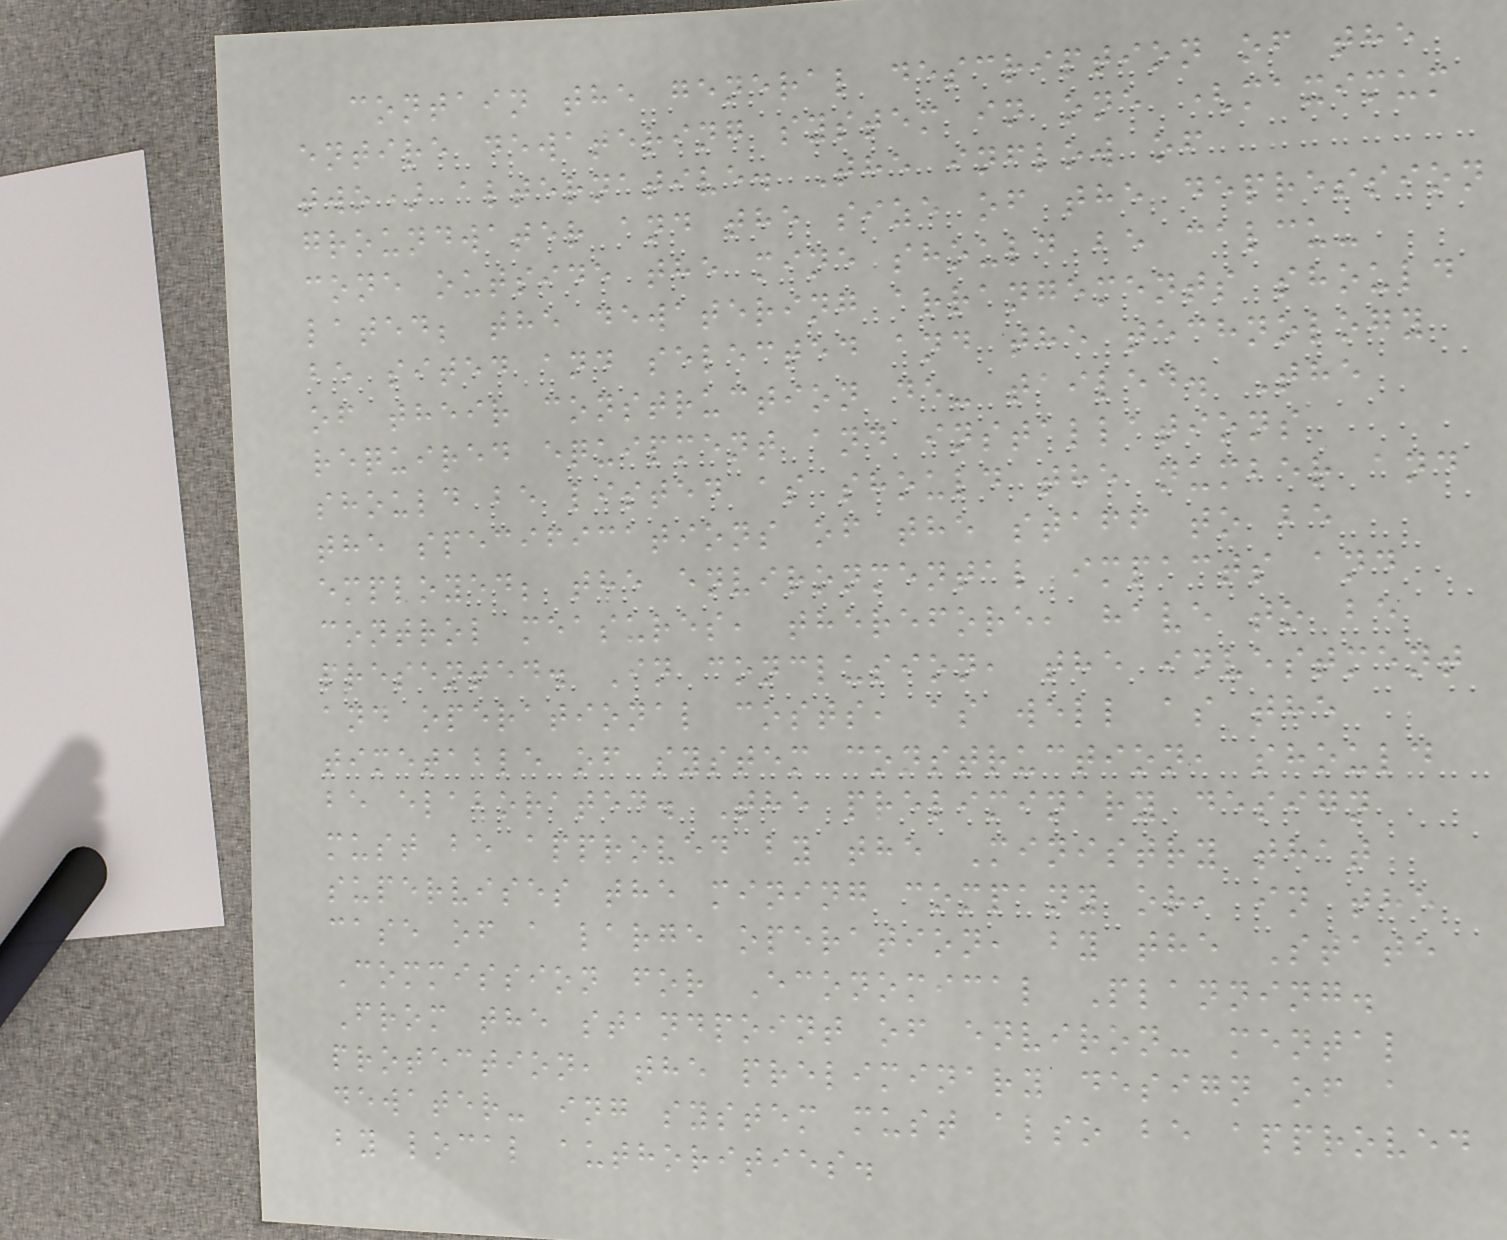contain the general description of the
entire dewatering system in one (maximum
two) alternative. The inflow of
groundwater and the size of the depression
cone outside the mine should be calcu-
lated; the dewatering arrangements should
be sited and selected and the technology
of their construction de- tailed. The
required equipment and installations
should be listed as should the number and
the specifications of the staff to be
employed; the environmental impacts and
control measures, therefore, have to be
presented. In conclusion, the investment
and operational costs, as well as the
timetable of system construction, should
be elaborated. The preliminary design
must be approved by the Ministry that
supervises the mining company or, in the
case of a large operation, by the State
Commission for Economical Planning.
From the standpoint of environ- mental
protection, the preliminary design of a
dewater- ing system must also be approved
by local authorities.
